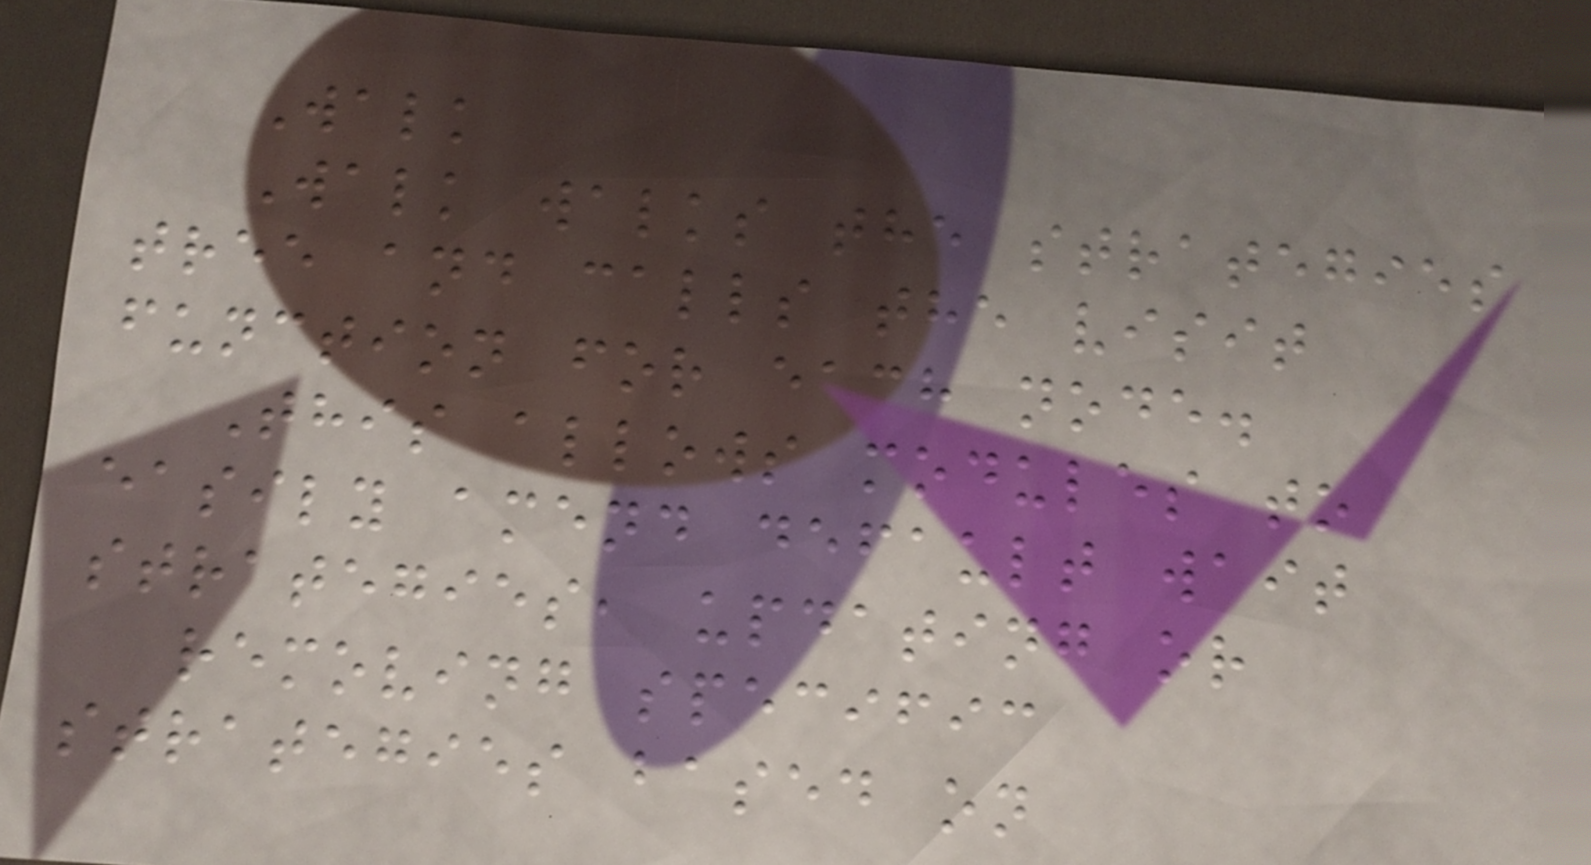Walk
Walk walks the strategies
tree and calls the visit
function for each node.
This allows modules to
easily amend default wait
strategies, updating or
removing specific
strategies based on
